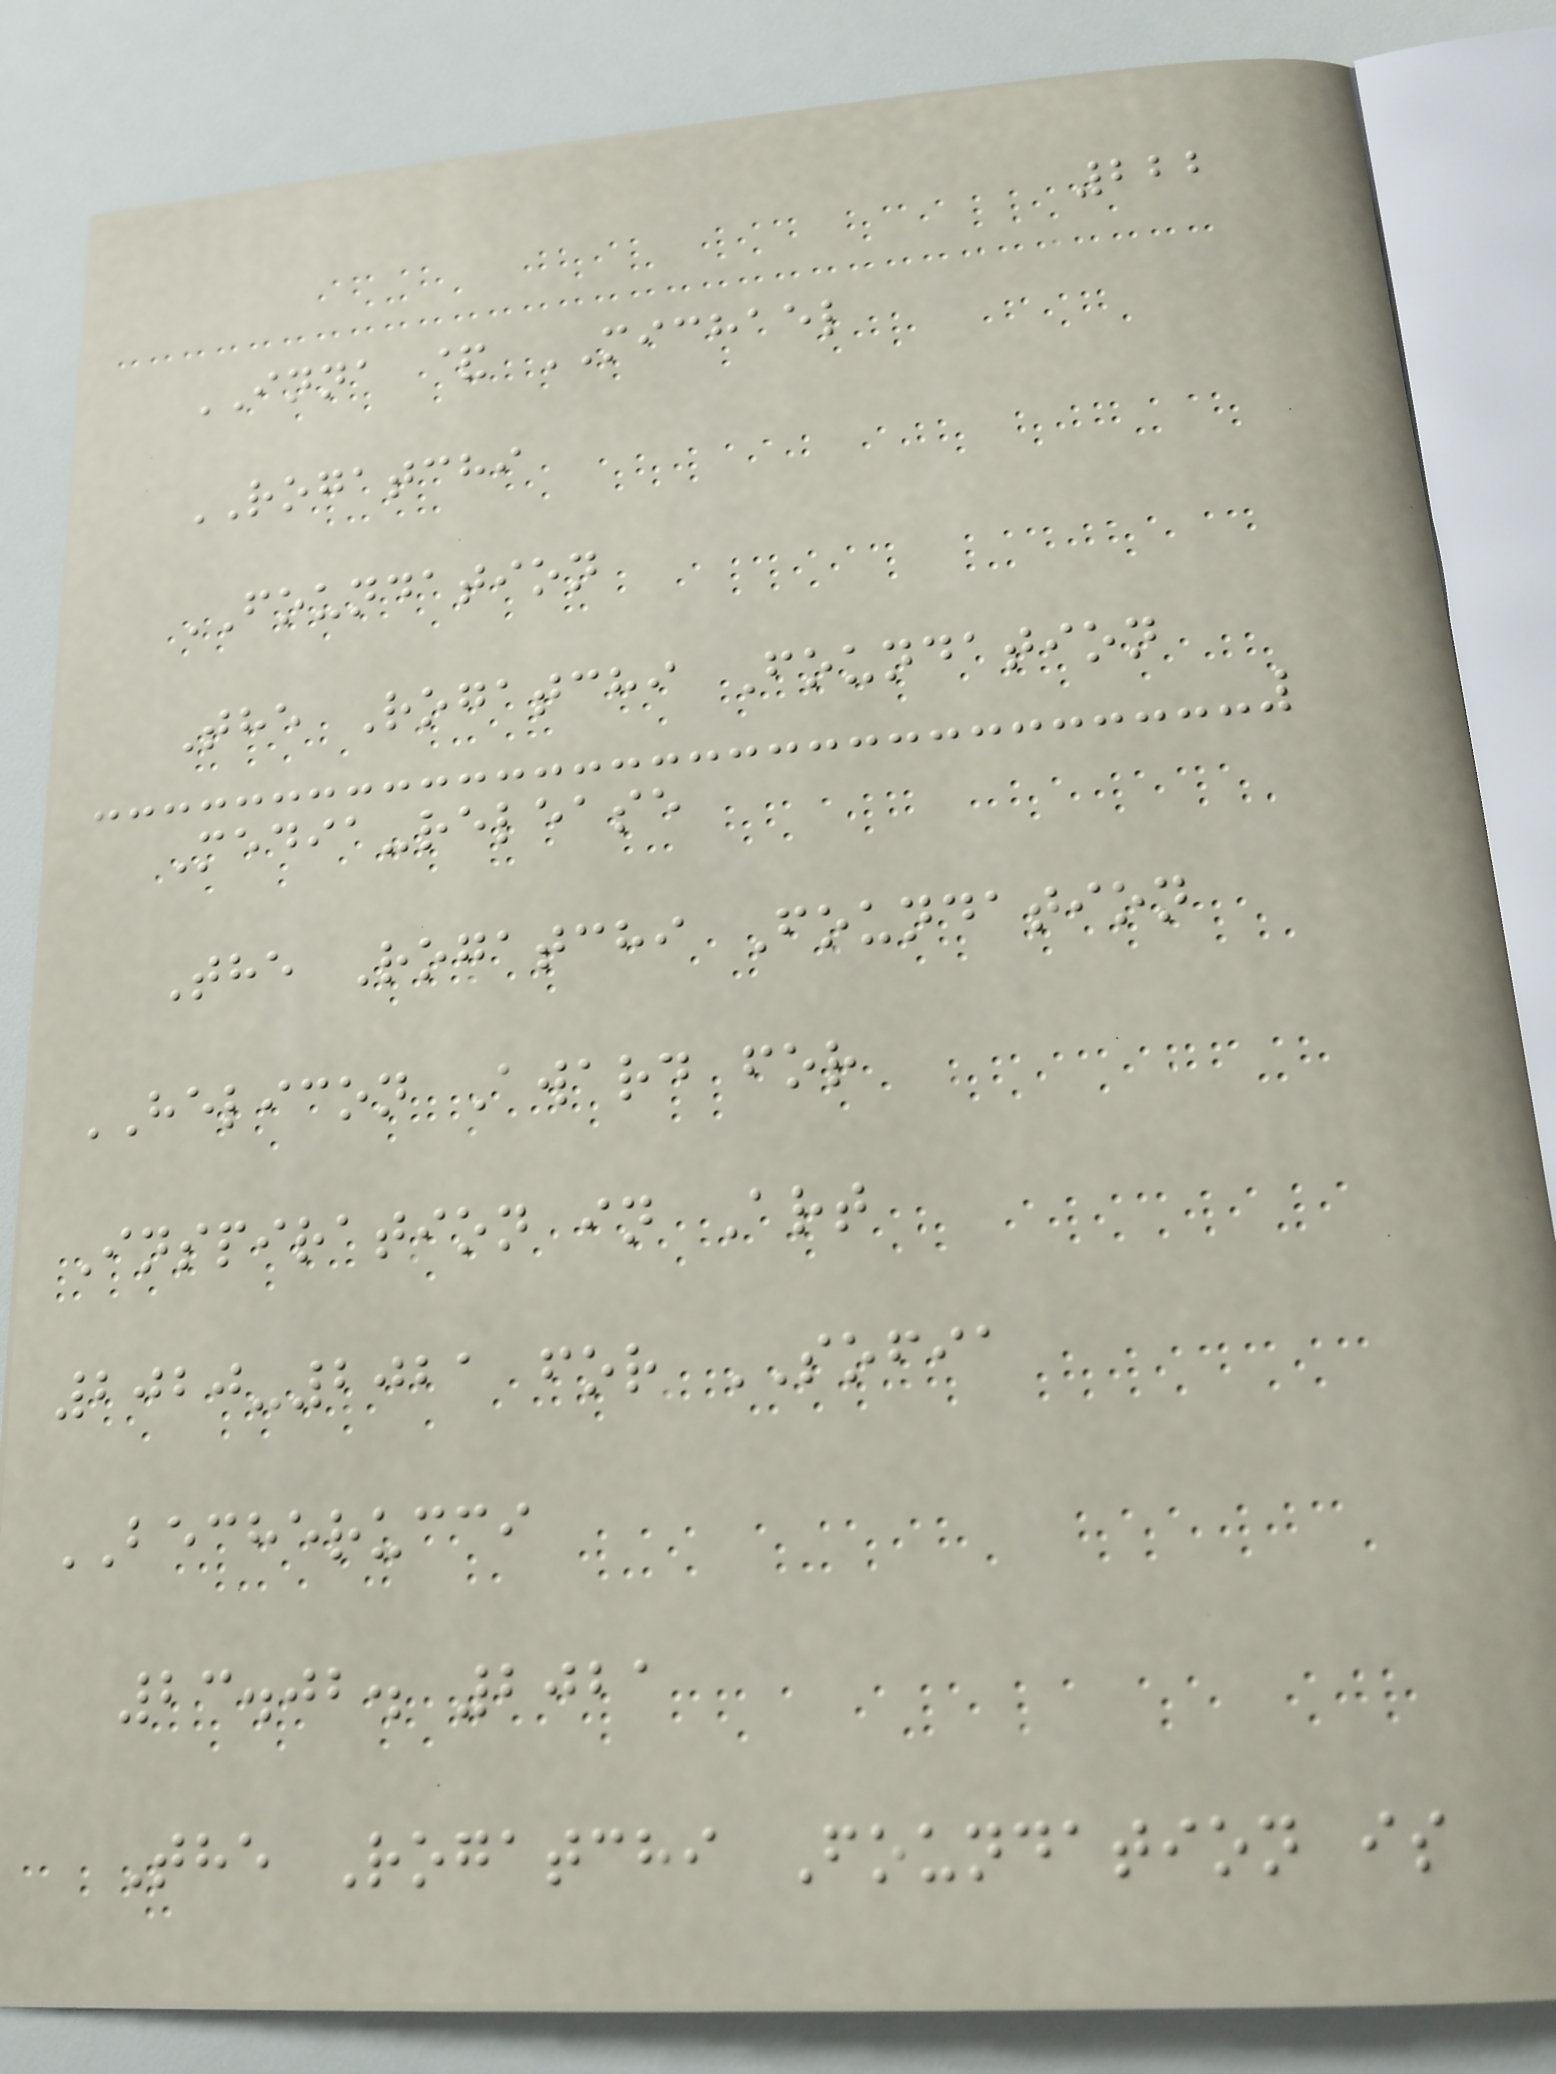222
INNA & MICHAEL
ROGATCHI
FOUNDATION
The Rogatchi Foundation
Media-release
The Rogatchi Foundation
HELICON Award for
Inspiration in Art
2020-2021 for SOFIA
BECHERUCCI
23.02. 2021
The Rogatchi Foundation is
